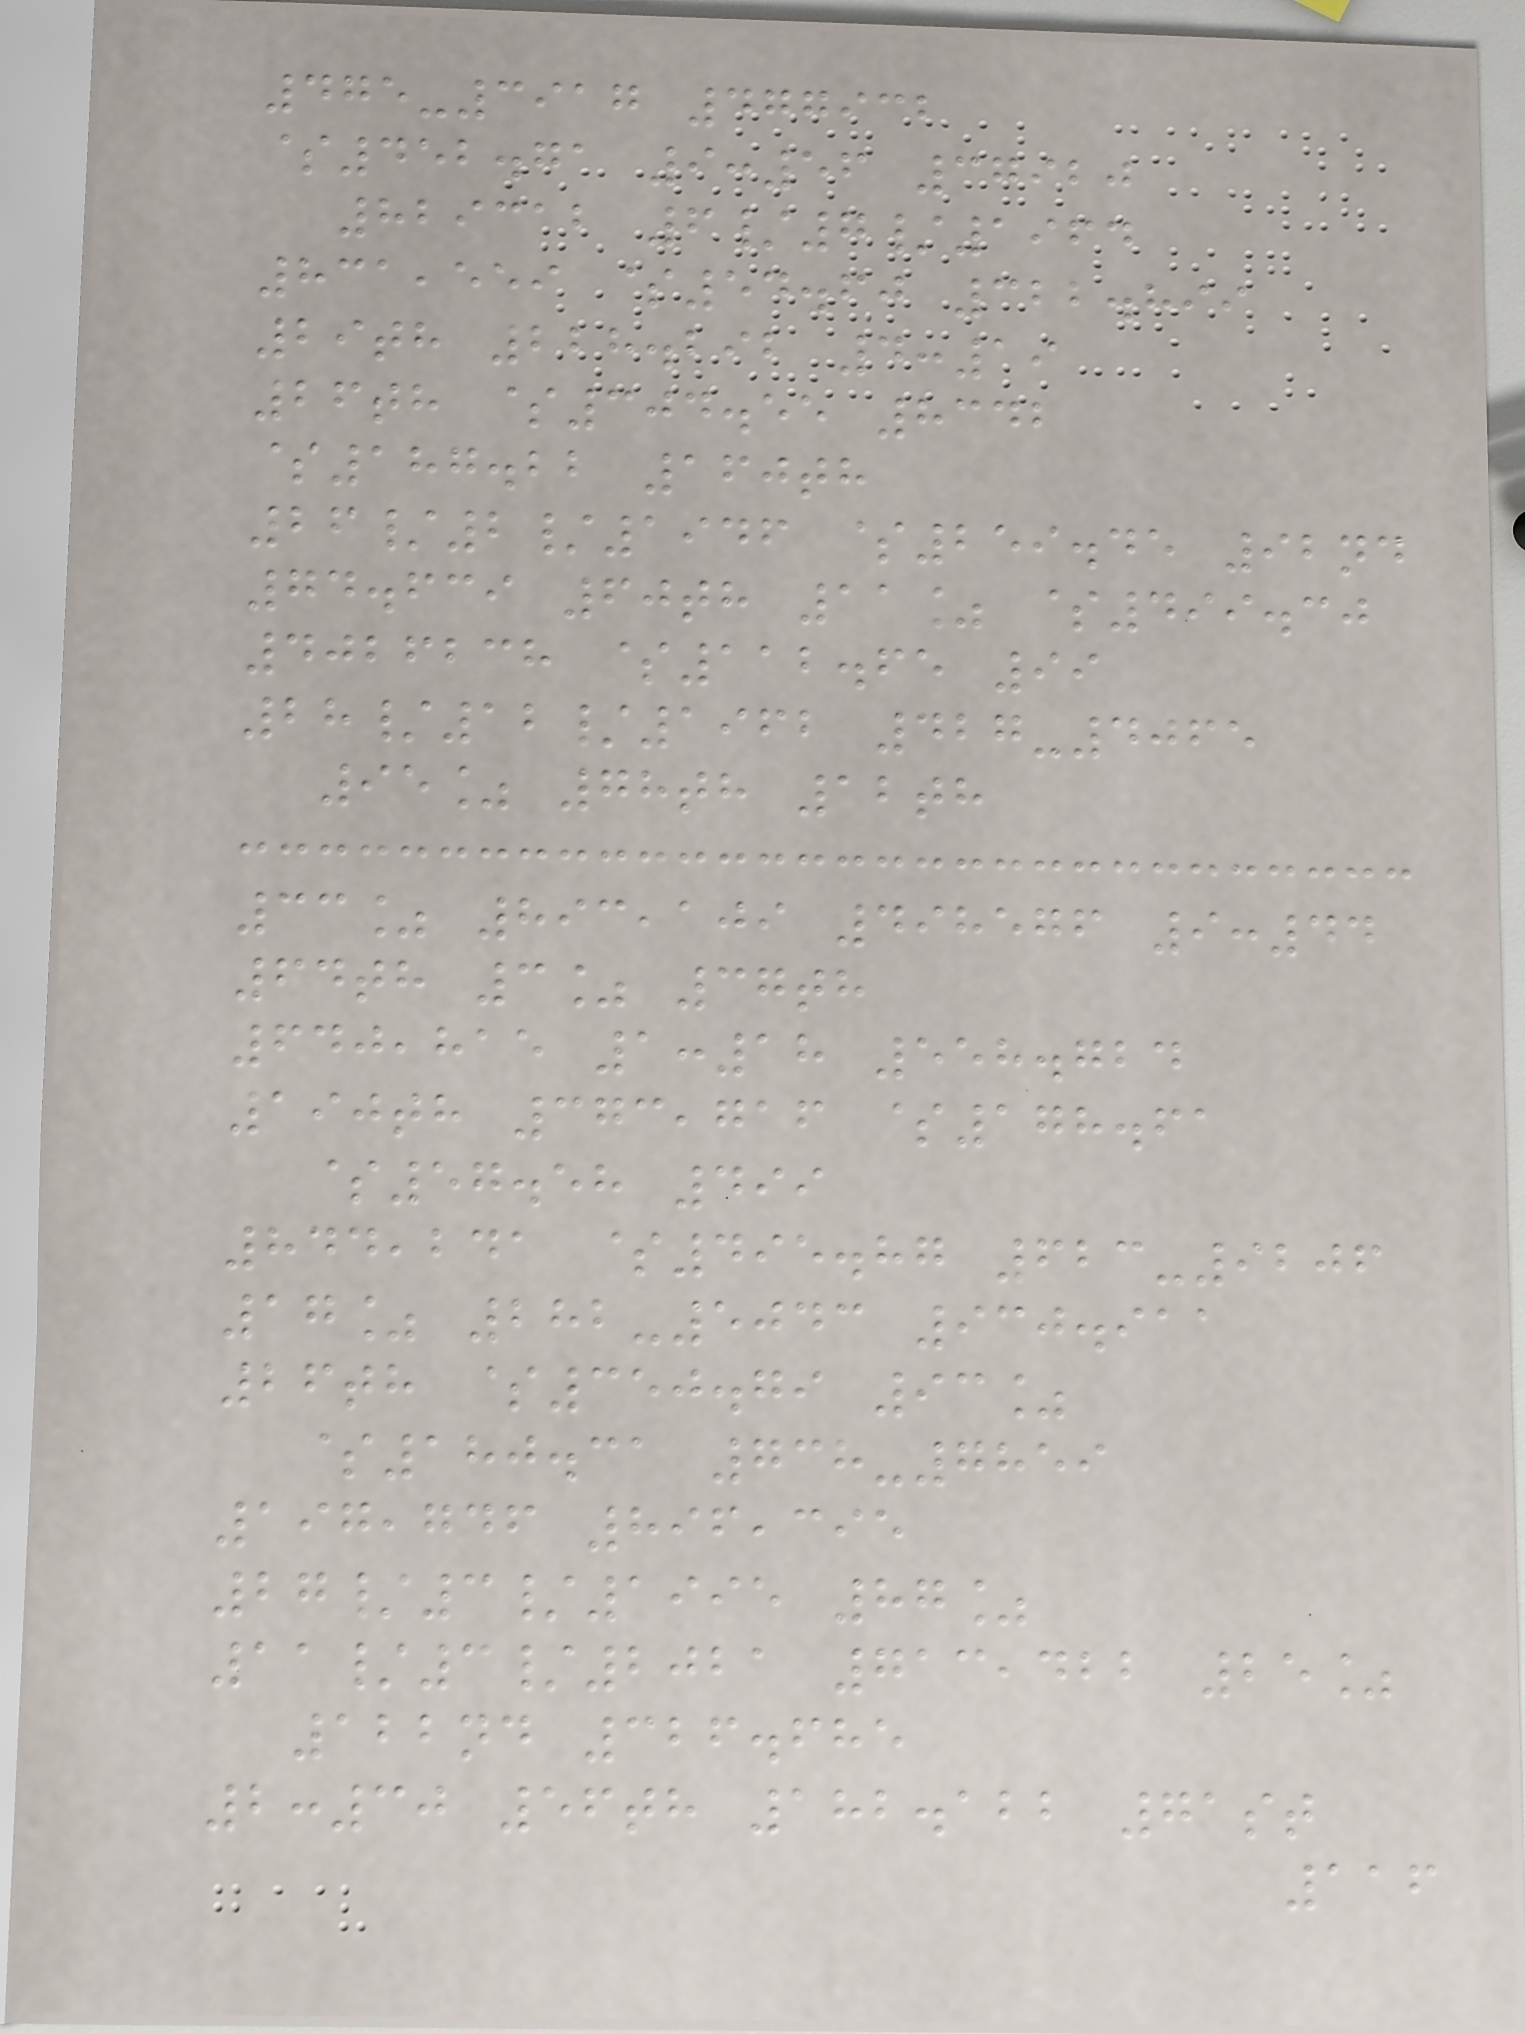475-3917 477932
$452.71 9:56 37920
829312 6/7/1964
831,559 $54.60 322.899
29th 228.292 4:19
26th $304.55 8342
$187.22 160th
26/2/1946 $259.45 92nd
74.639 60th 11% $499.30
4026238 $112.65 99
28/12/1962 427-4065
95% 78th 12th
33% 893,109 498576 9:44
64th 3% 37th
640,815 1:18 558.724
190th 373,716 $178.61
$57.58 499
844,241 $495.87 623-9206
17% 282-5043 930.911
26th $350.79 93%
$180.31 738-7859
197,746 896,395
27/3/1995 87%
11/3/2021 713,422 25%
122nd 326.685
2:30 56th 182.122 71st
116
